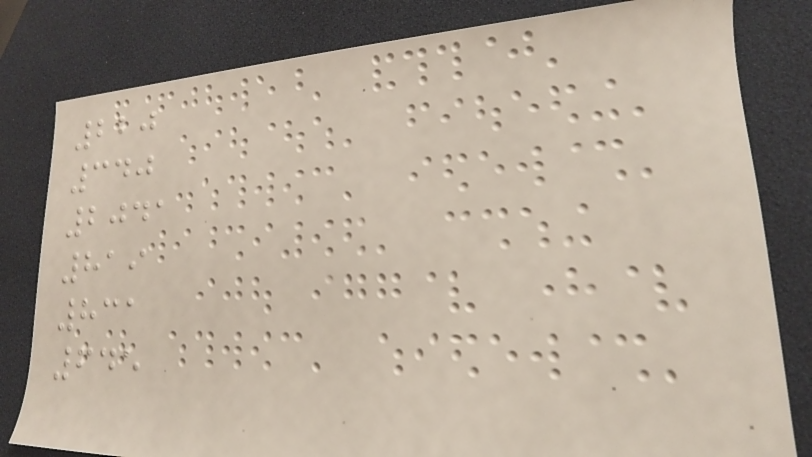220
340
2041
819
831
645
